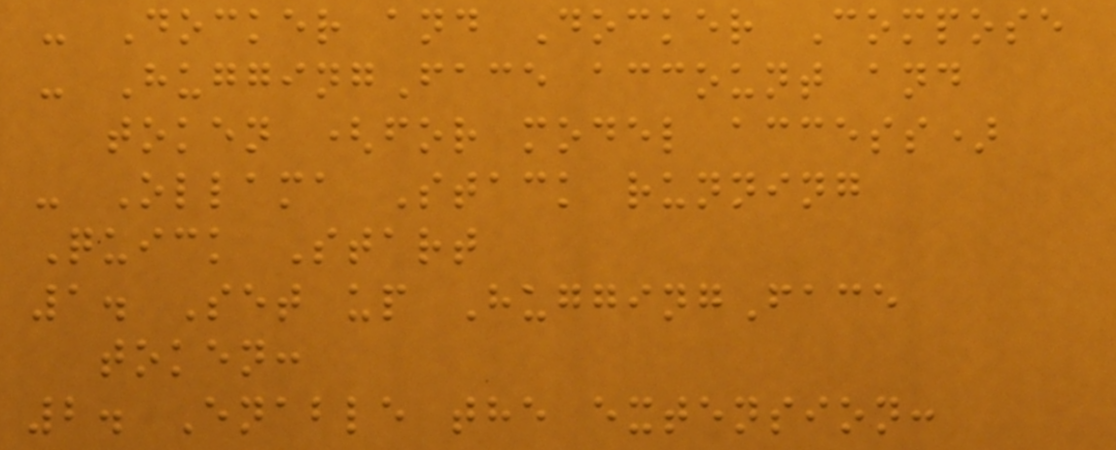- Docker and Docker Compose
- HuggingFace account and
token (for model access)
- Ollama Stack running
Quick Start
1. Set up HuggingFace
token:
2. Enable the extension:
